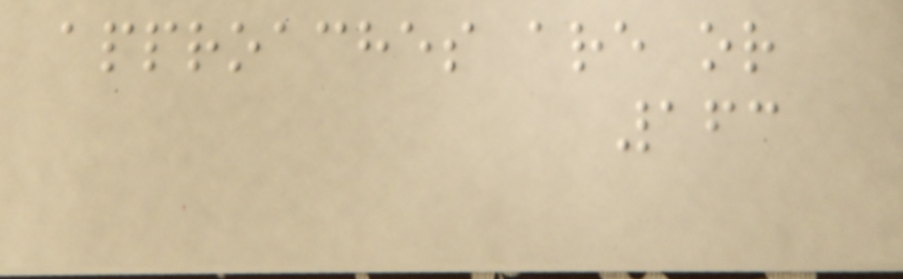approaches are or
163
